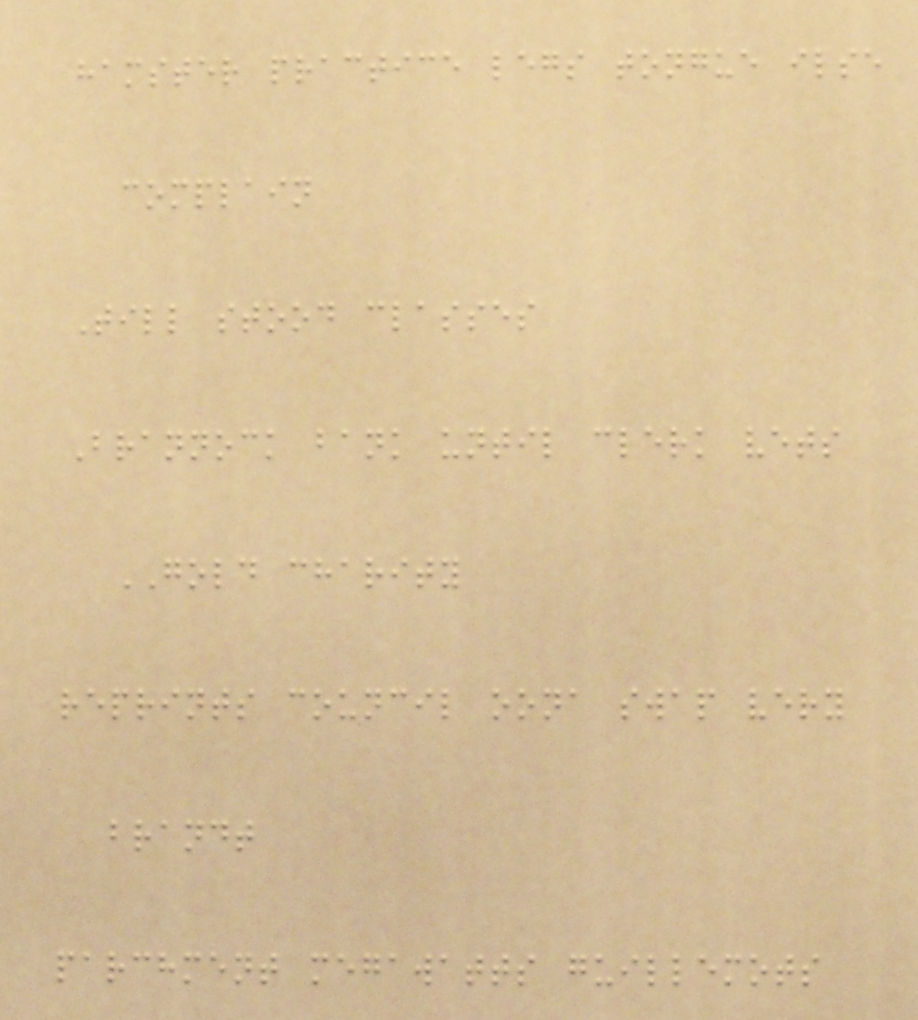hamster practice legs tongue ilse
complain
Till stood classes
Brannock bank until clerk vets
GOLD charity
reprints council oona swap very
brandt
parchment megawatts guillemots
